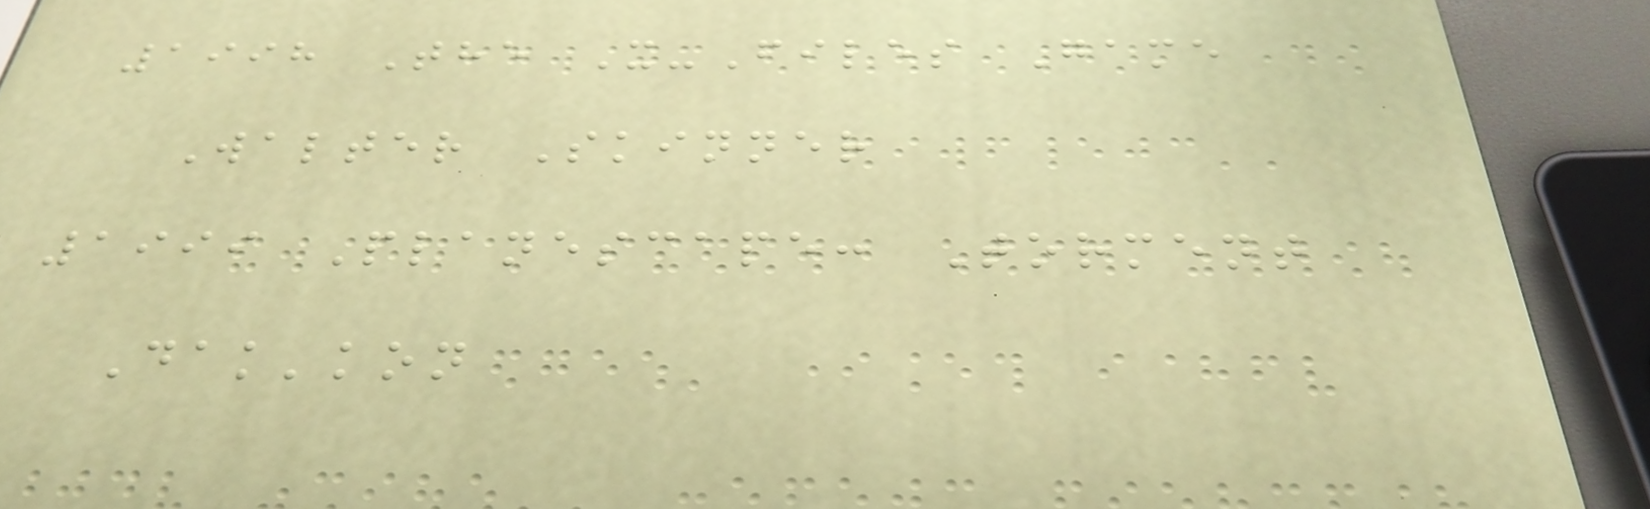1998 The X-Files Game
Walter Skinner
1999 Planescape: Torment
Dak'kon
